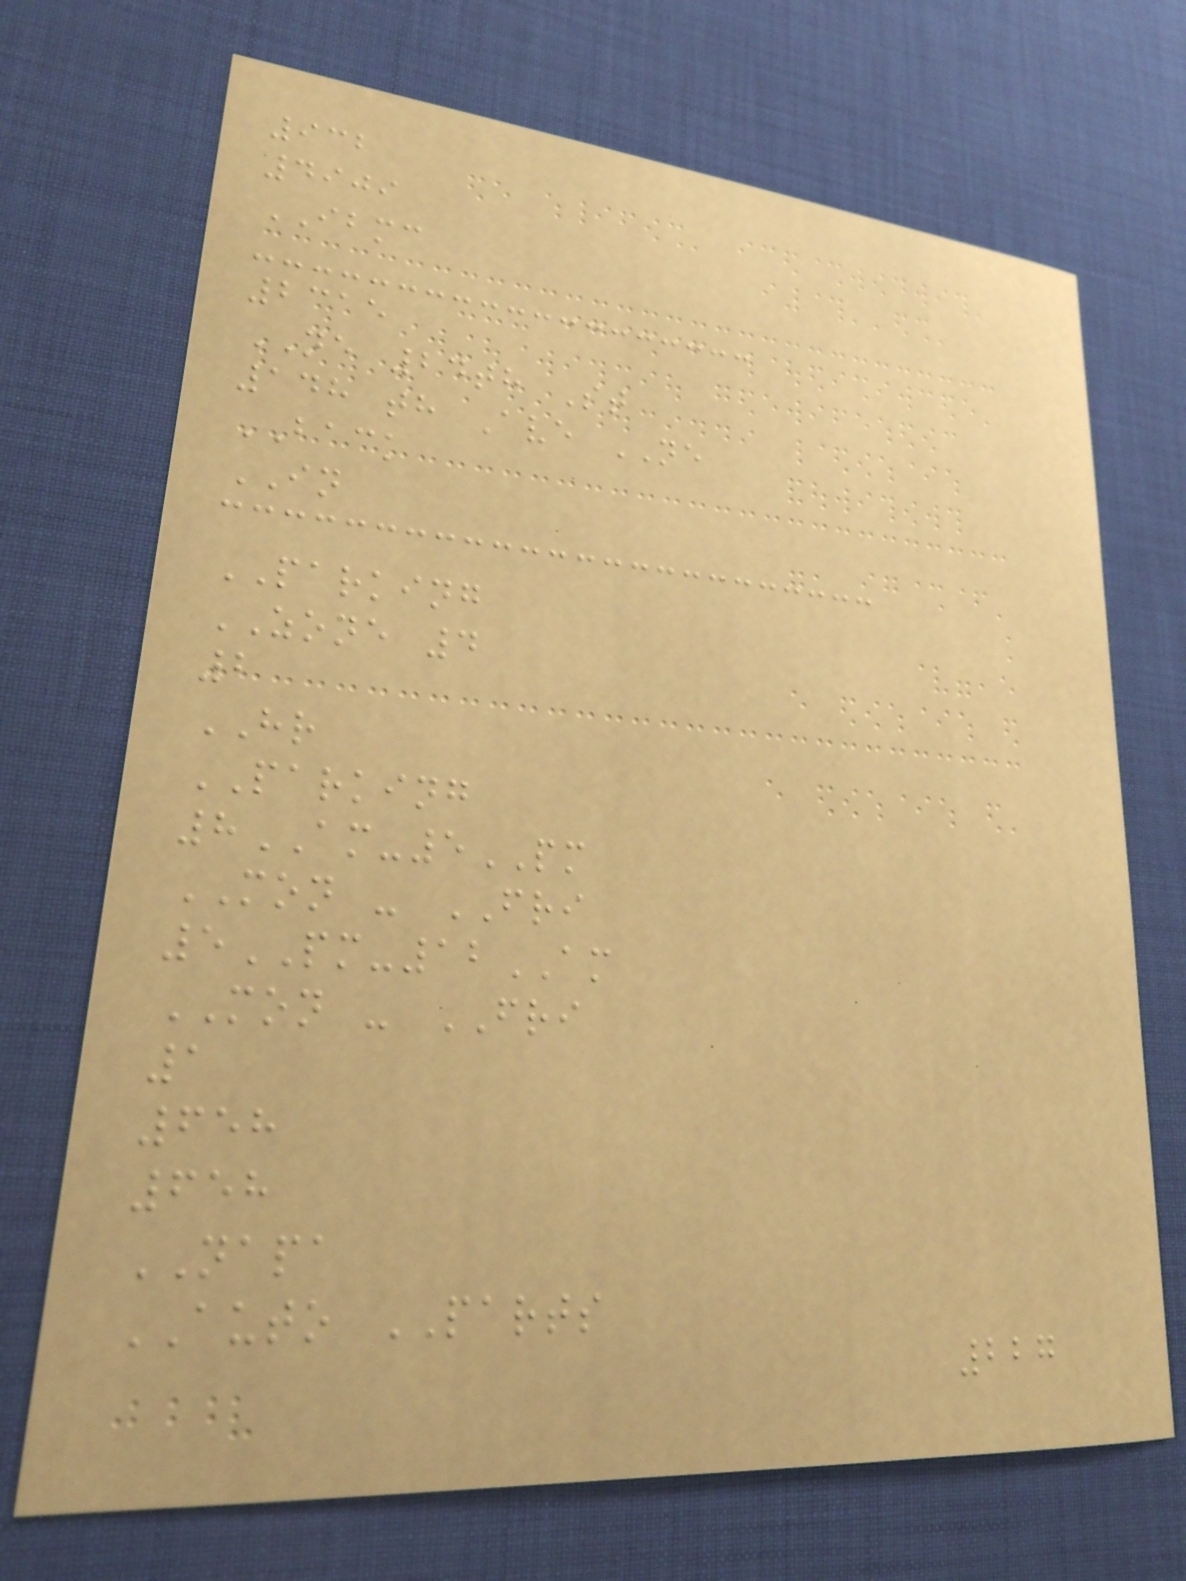932
4909
IBMC
2315
NE 24th St
148 th Ave NE
BACK
IN
PARKING
ZONE 4
2
HR
PARKING
8AM-5PM
MON - FRI
5PM-12AM
MON - FRI
1
658
658
NAPA
AUTO PARTS
227
